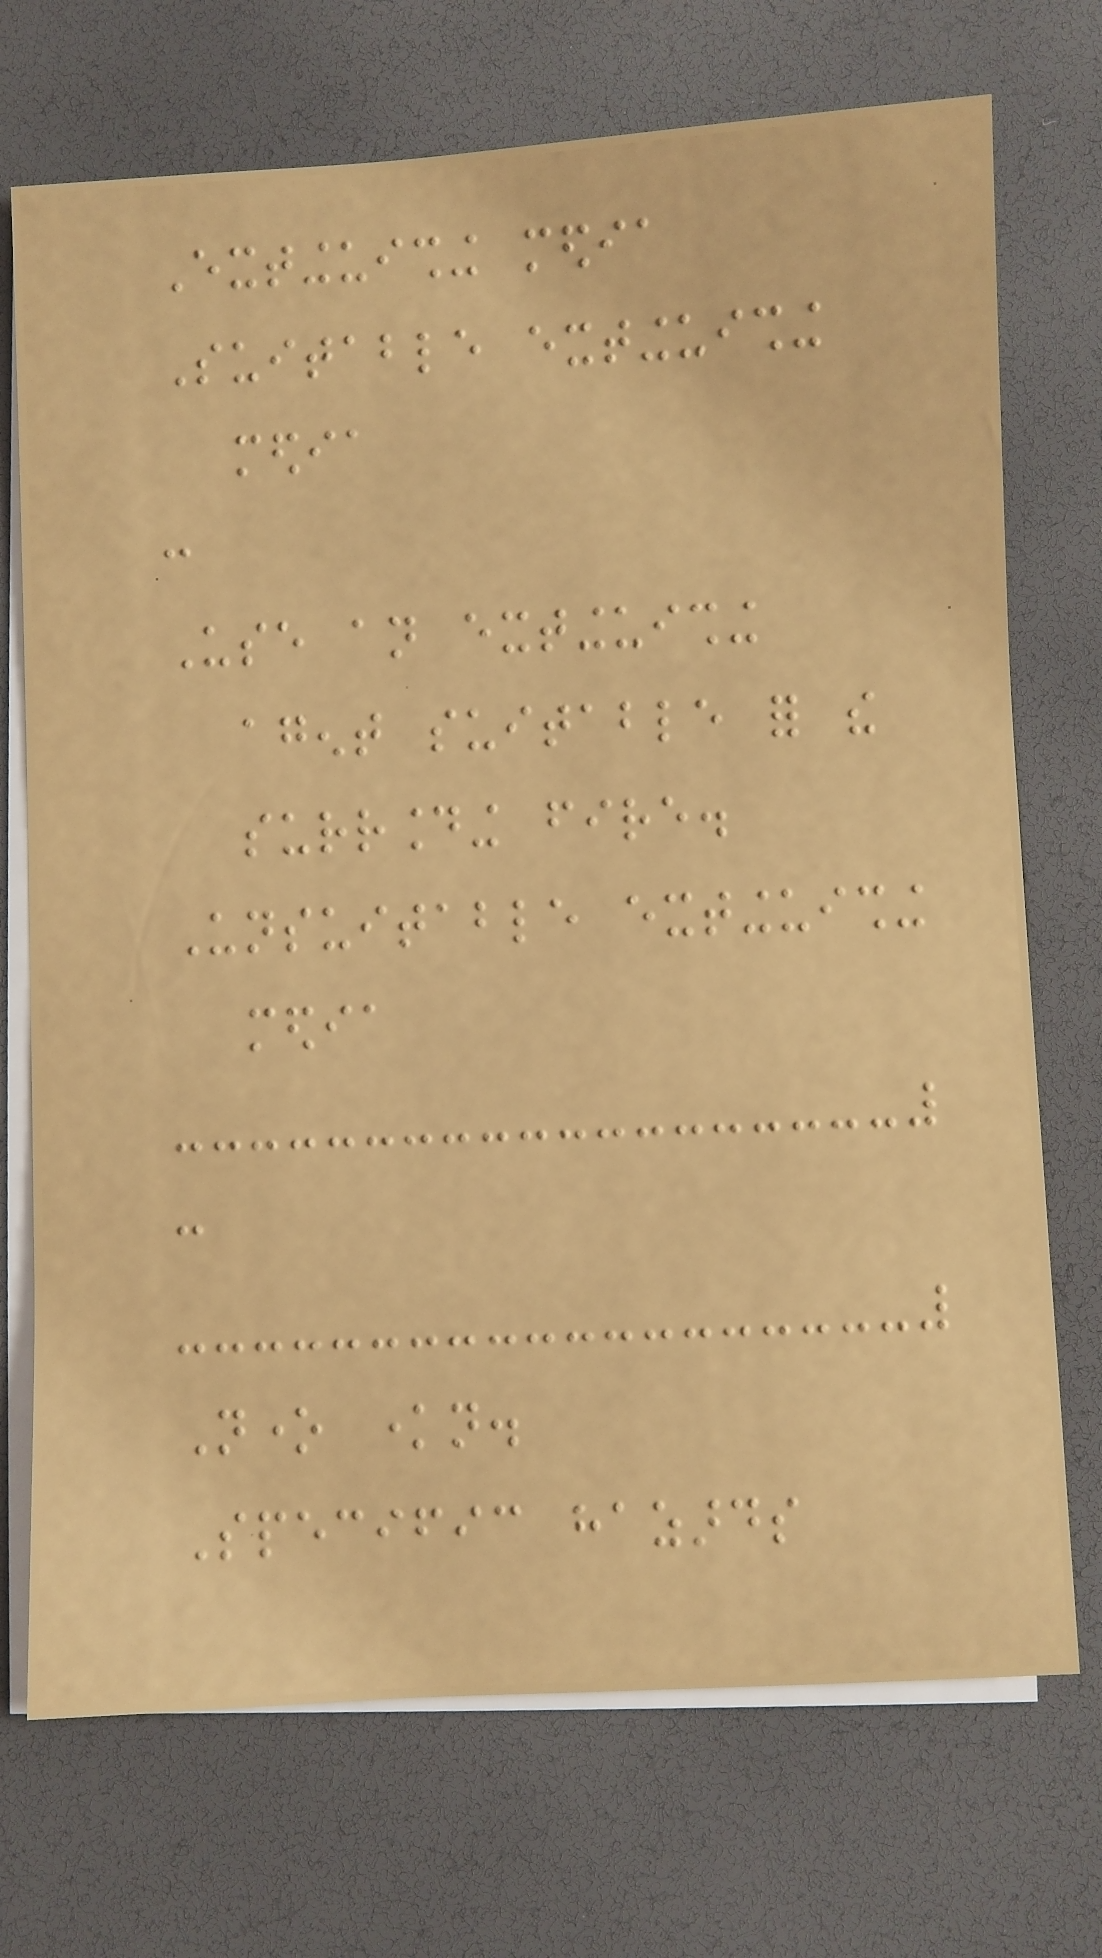Extinguishing media
Suitable extinguishing
media
:
Use an extinguishing
agent suitable for the
surrounding fire.
Unsuitable extinguishing
media
:
None known.
Specific hazards
